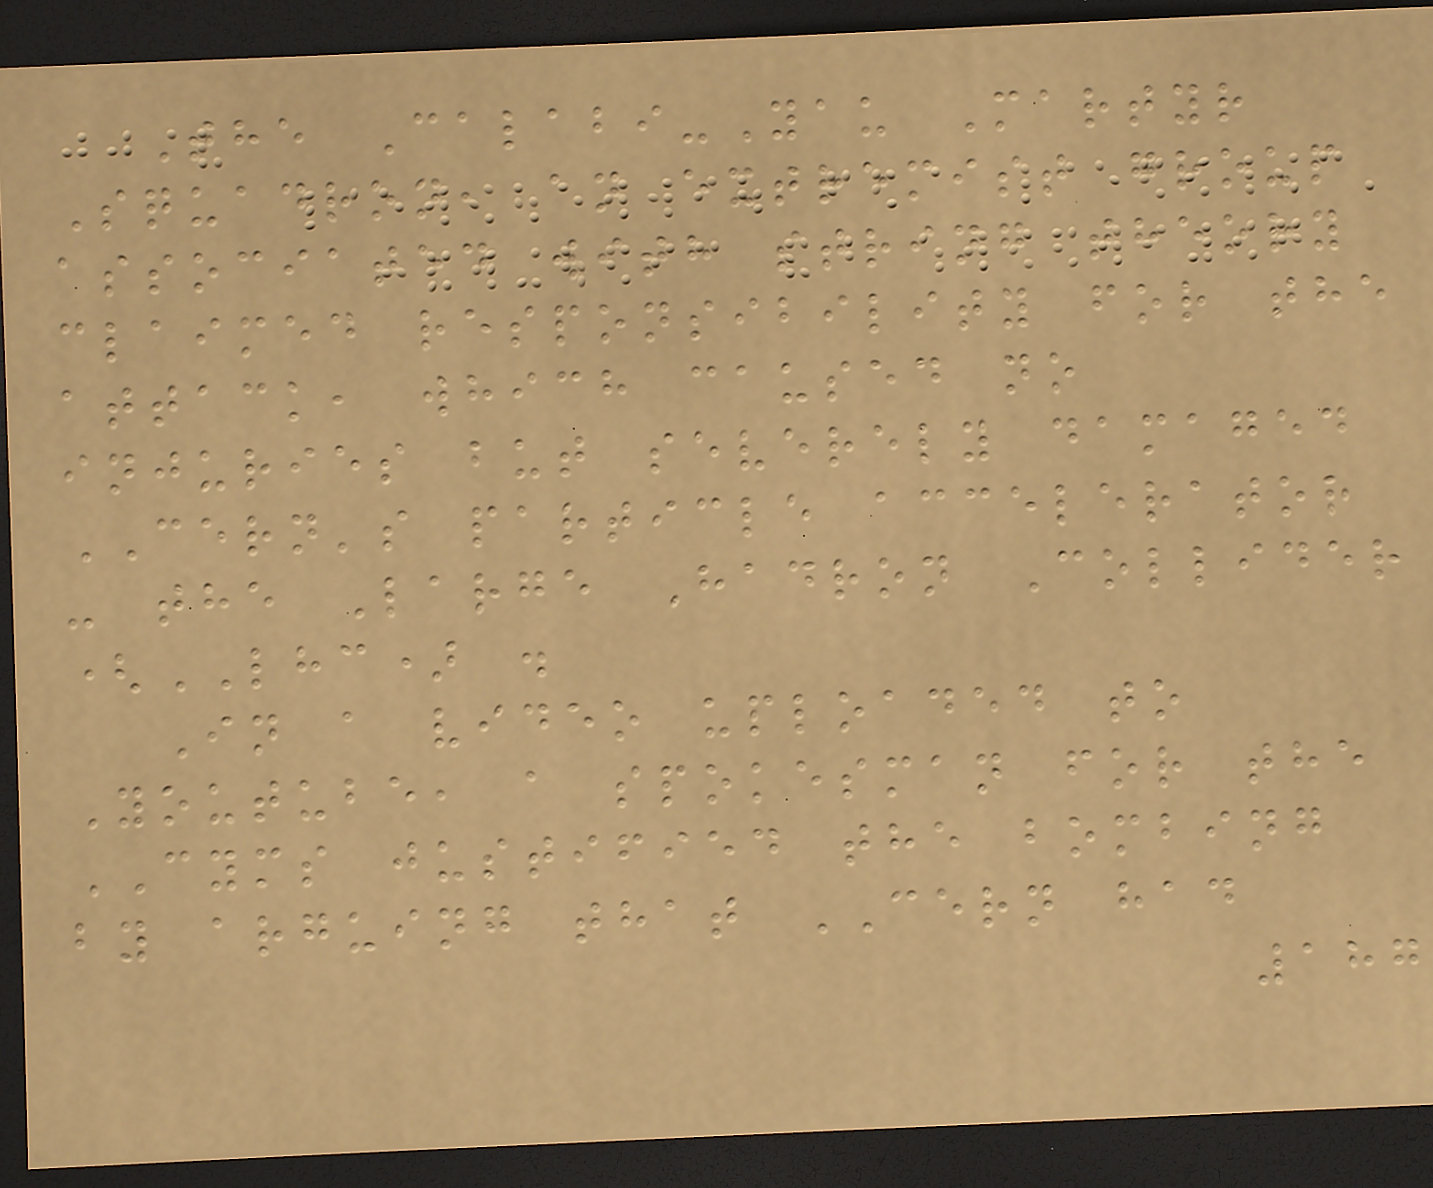The Calabi-Yau Martyr
Squadron, an extremist group
associated with string theory
claimed responsibility for the
attack, which caused no
injuries but severely damaged
CERN's particle accelerator
- the Large Hadron Collider
(LHC) .
In a video uploaded to
Youtube, a spokesman for the
CYMS justified the bombing
by arguing that CERN had
187
